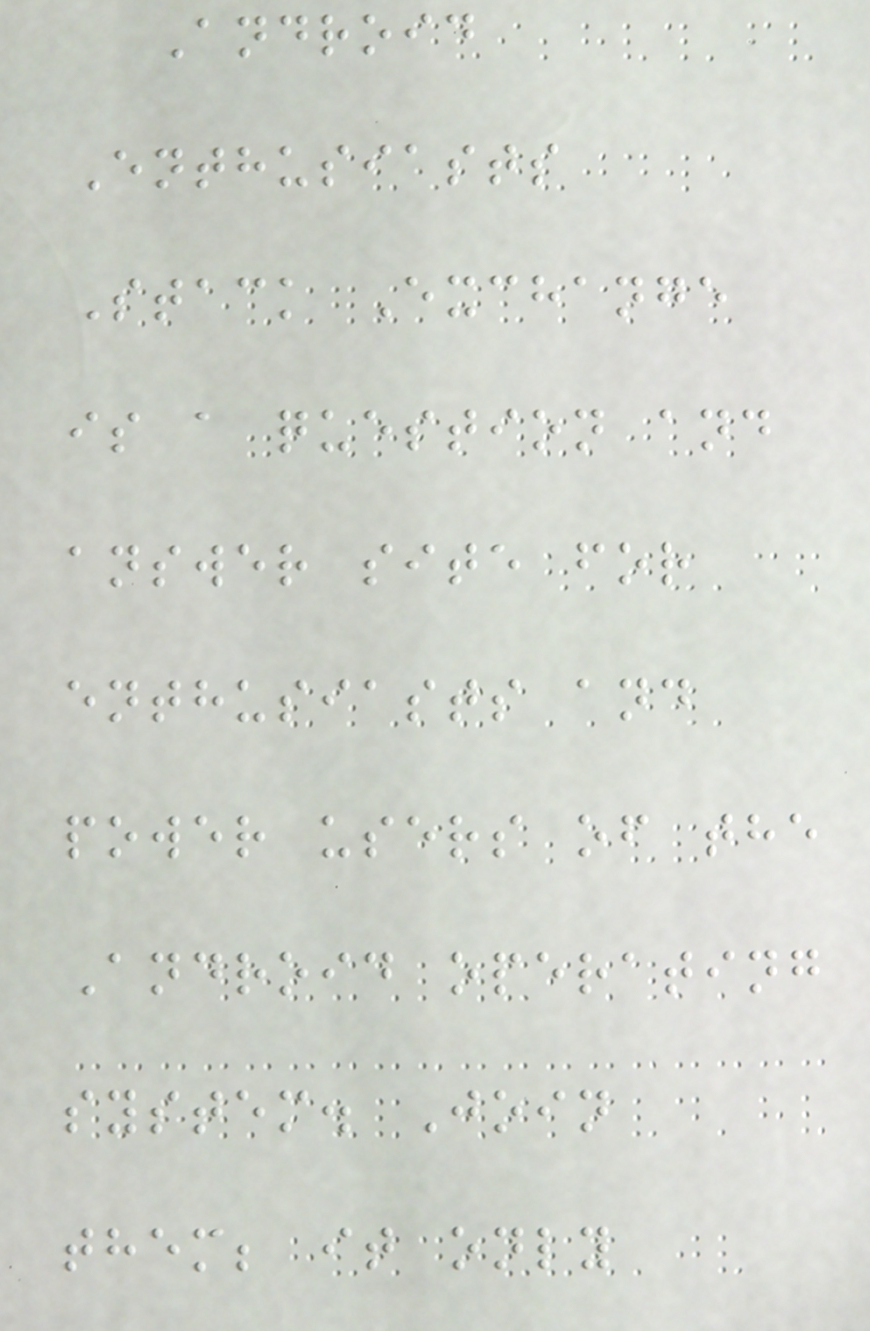Android
Enthusiasts
Stack Exchange
is a question and
answer site for
enthusiasts and
power users of the
Android operating
system. Join
them; it only
